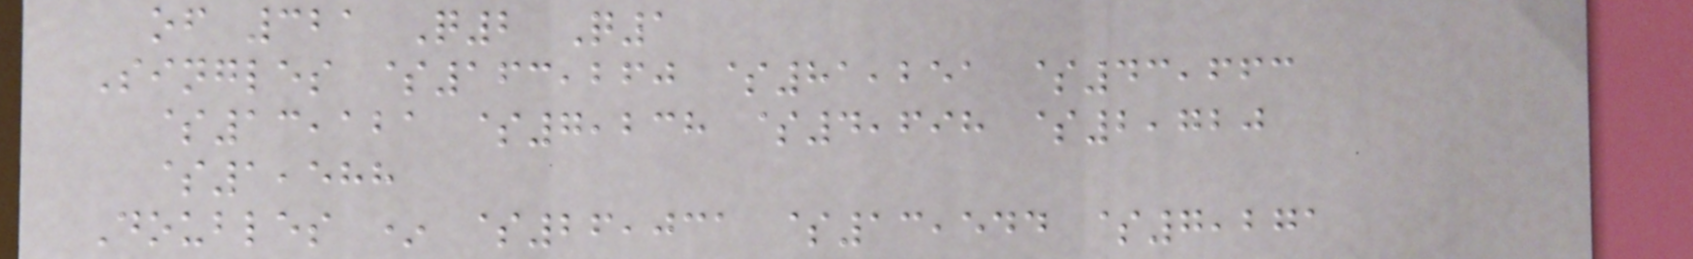of 321 Q2 Q1
Singles $163,260 $81,251 $43,663
$13,121 $7,238 $4,698 $2,720
$1,588
Doubles * $26,031 $13,544 $7,271
